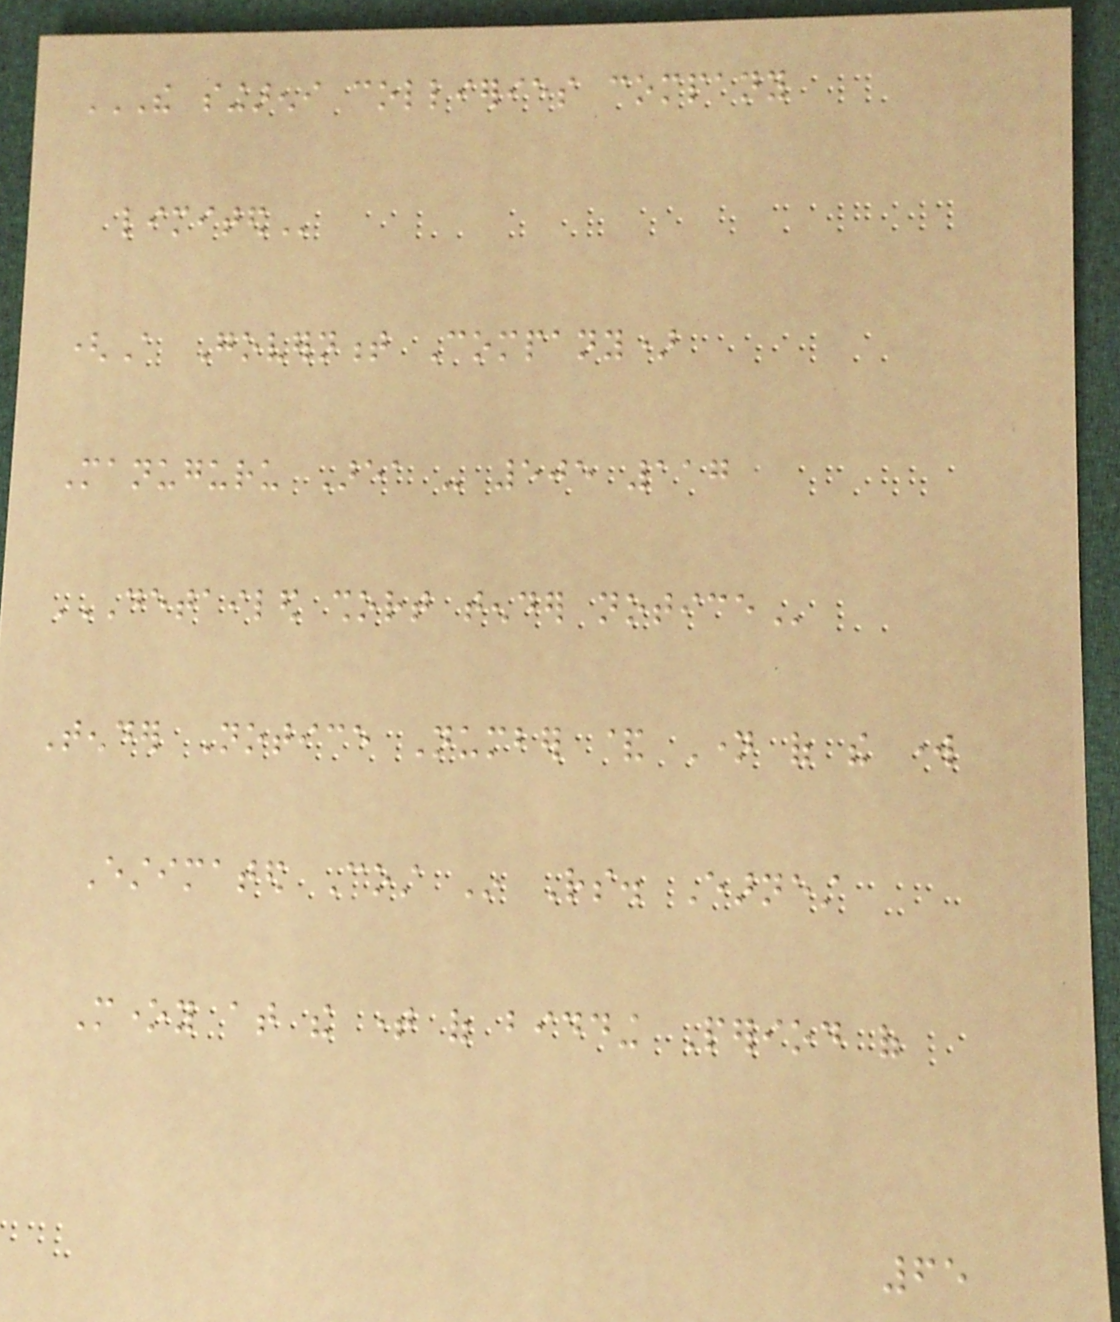THE SINGARENI COLLIERIES COMPANY
LIMITED
(A Government Company)
Manuguru Area - 505 117
DETAILED SHORT TENDER NOTICE
Tender Notice Number & Name of the work
Estimated Cost In Rs. Earnest
Money at the time of bidding Period of
65
